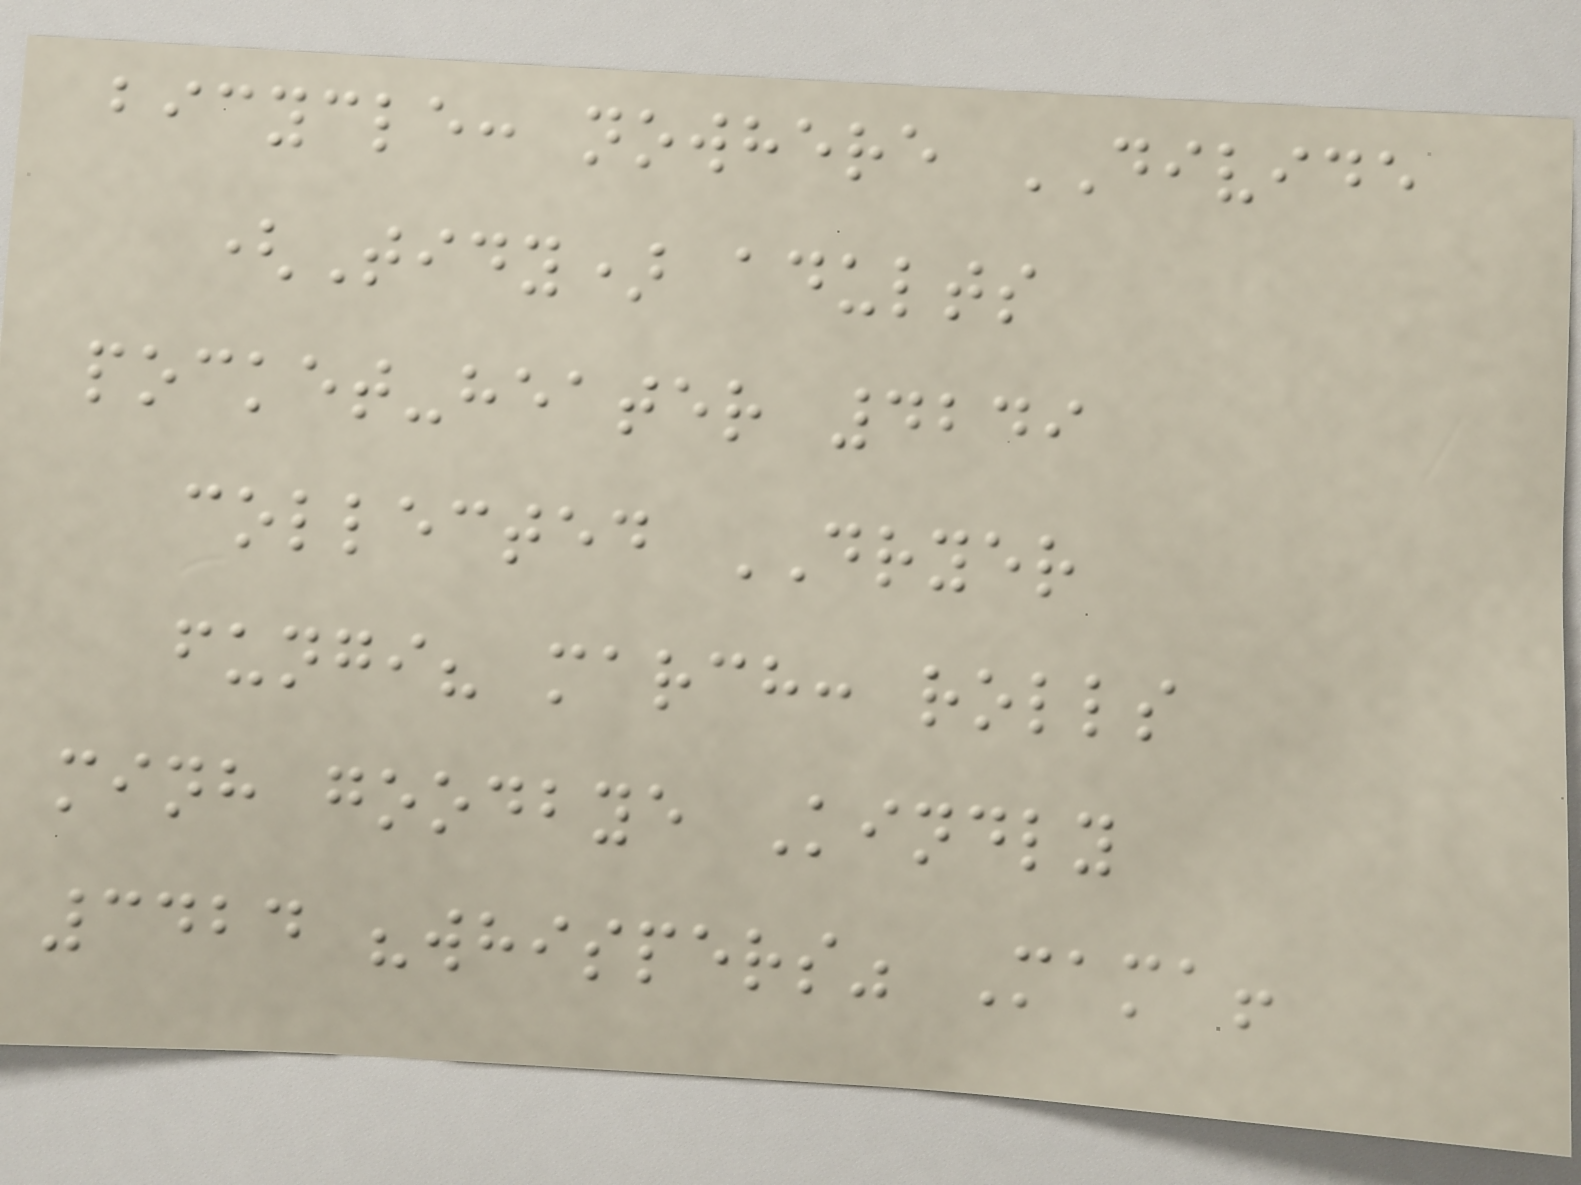bicycle: nowhere DIVIDE
(Tidy) adults
pocket-heater 4249
collected DRYER
fungi? march: rolls
minh goodbye Kindly
3424 "whispers" Mama!
